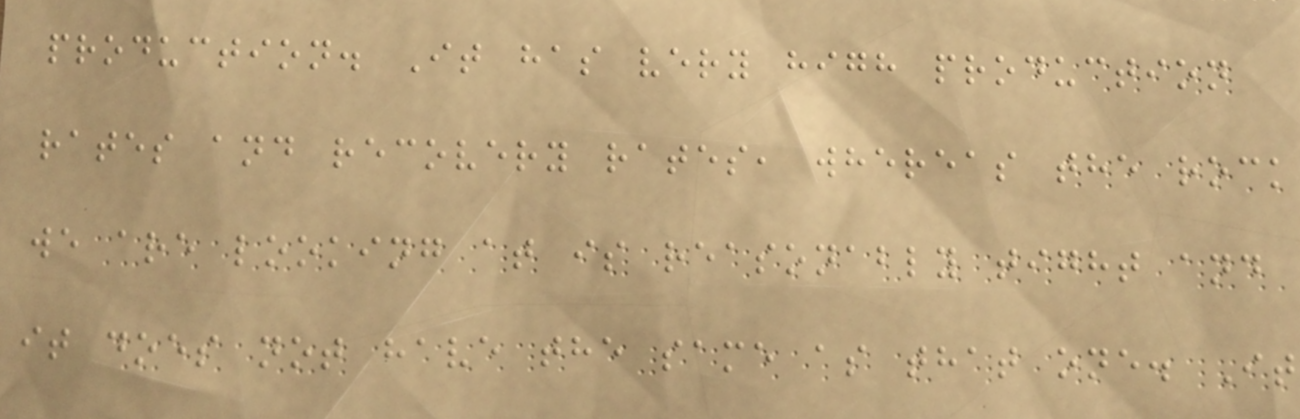production. It has very high production
rates and recovery rates, whereas the rock
we are looking at is reasonably tight and
it does not have the same as that one. It
